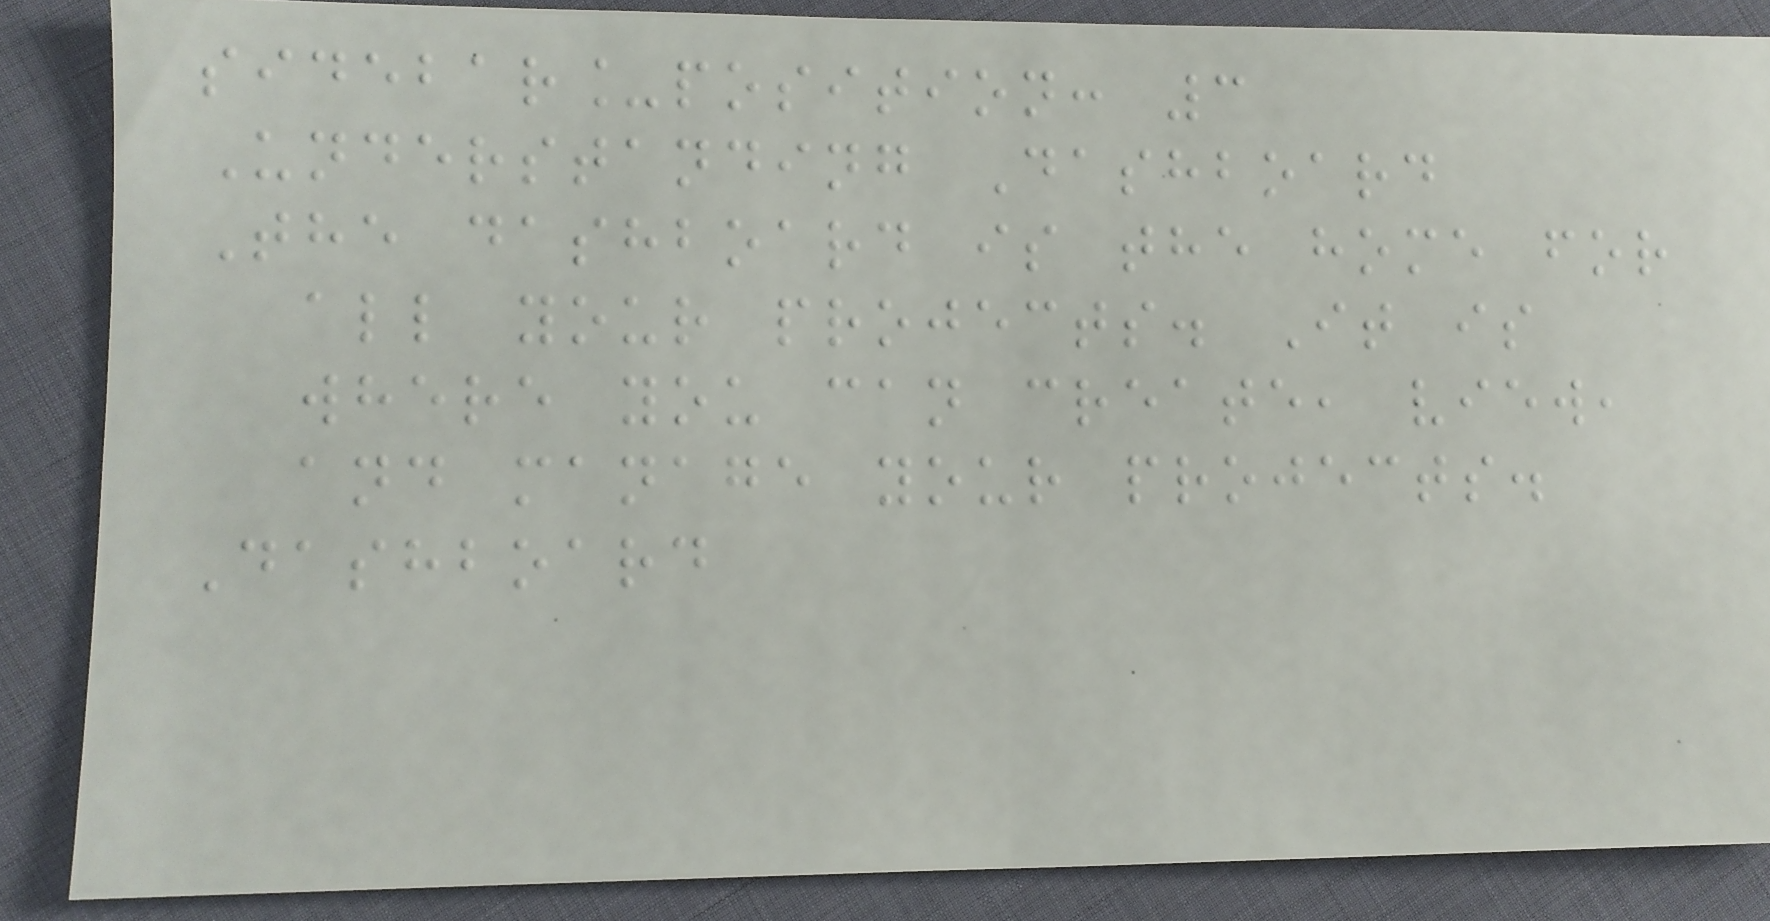sidebar_position: 3
Understanding Dashboard
The dashboard is the home for
all your projects. It is
where you can create, view,
and manage your projects.
Dashboard
